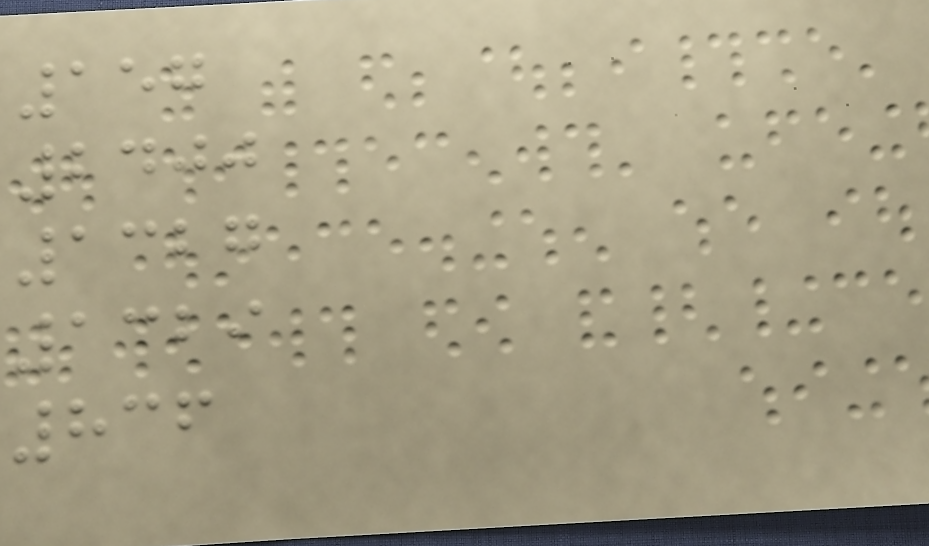157
2400
1327
1329
836
